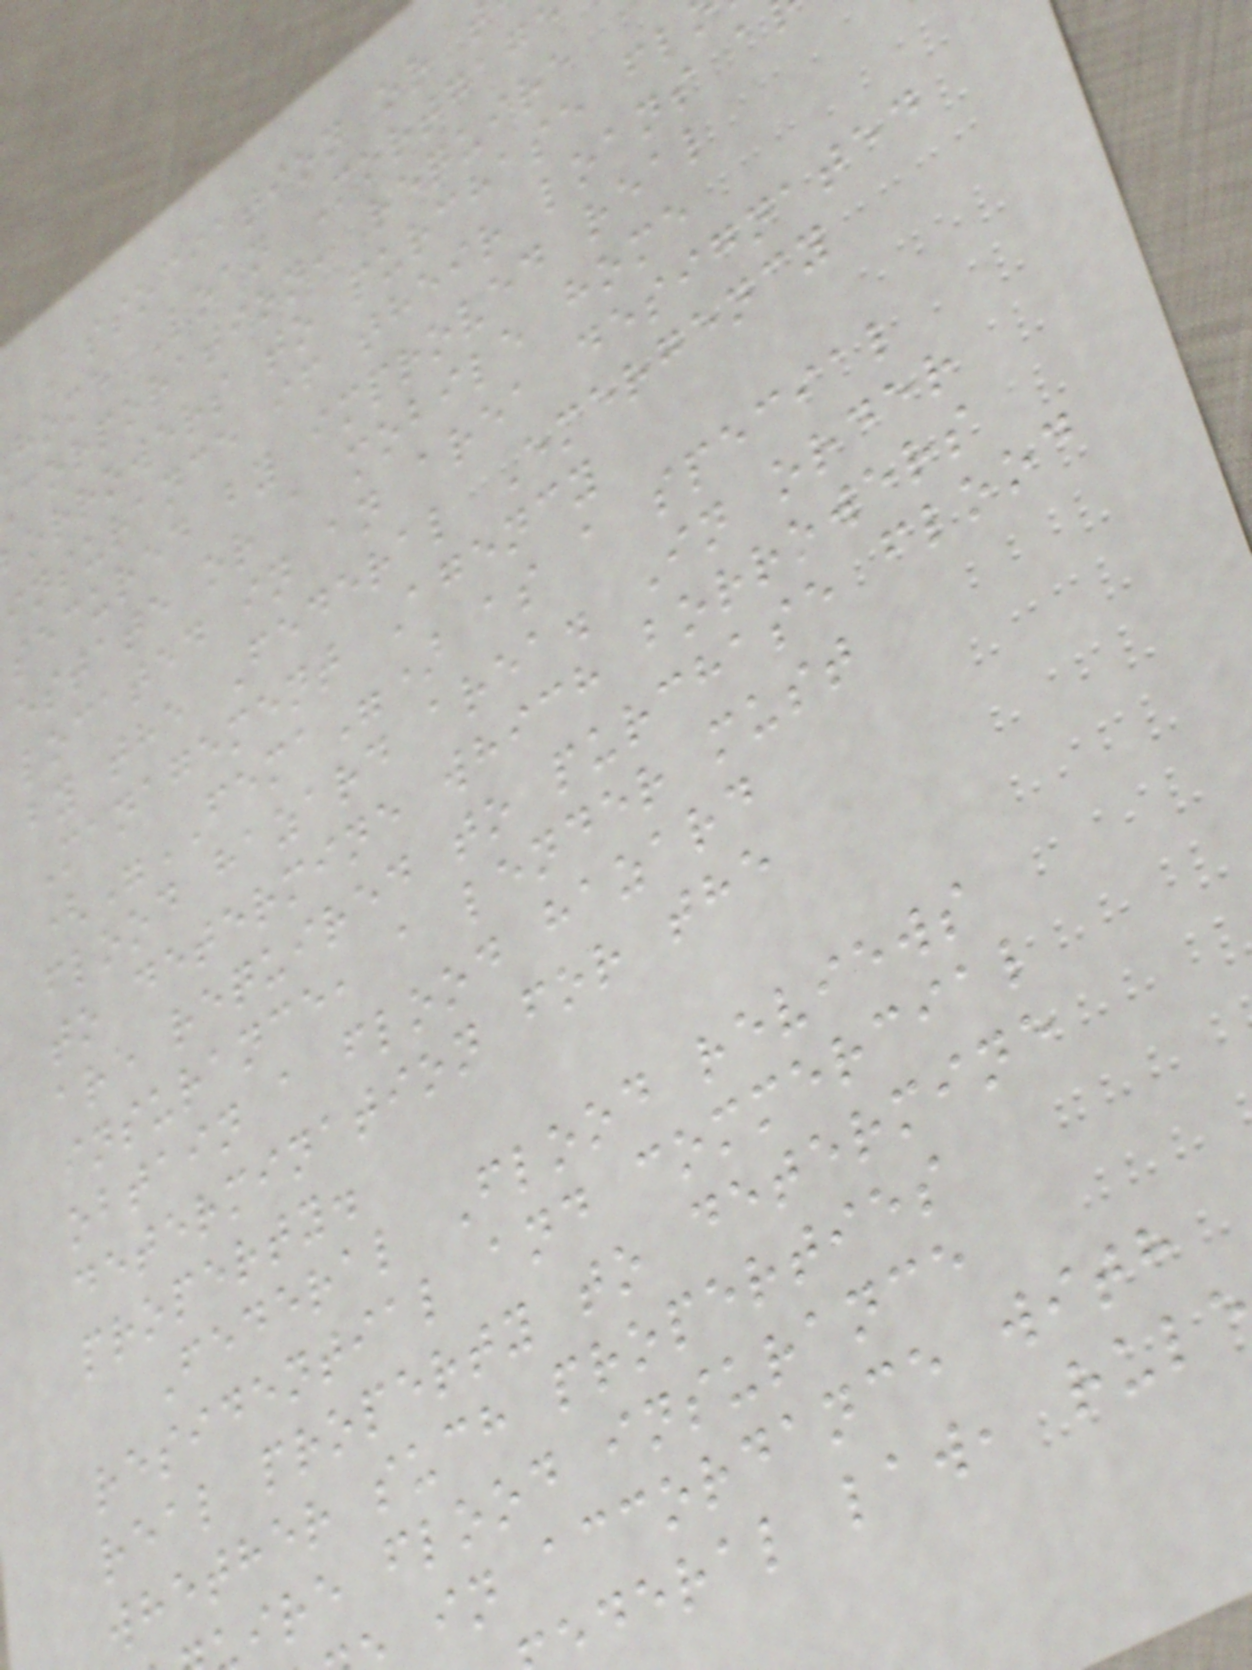Association or t
home Loan Mortgag
corporation, require
orrowers to purchase fl
insurance if their loans a
secured by improved real
estate or a mobile home
located in an area designated
by the Federal Emergency
Management Agency
("FEMA") as a special
flood hazard area. In order
to determine which borrowers
are required to purchase flood
insurance, a lender must
obtain a flood hazard
determination for the
property.
Federal Flood reviews
residential and commercial
real property to determine
whether such properties
ire flood insurance
in accordance with
deral law, rul
